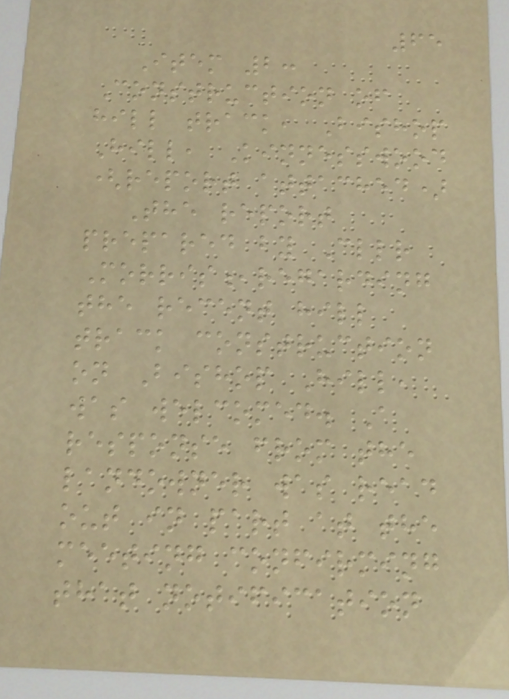65
Item 2:
Construction of
hill track, Bishop
Hill, Kinnesswood
(report attached)
The report
prepared by Cllr
Morris,regarding
the recent hill
track construction
on Bishop Hill,
was welcomed. A
response from the
landowner was read
out in part at the
meeting confirming
that notification
